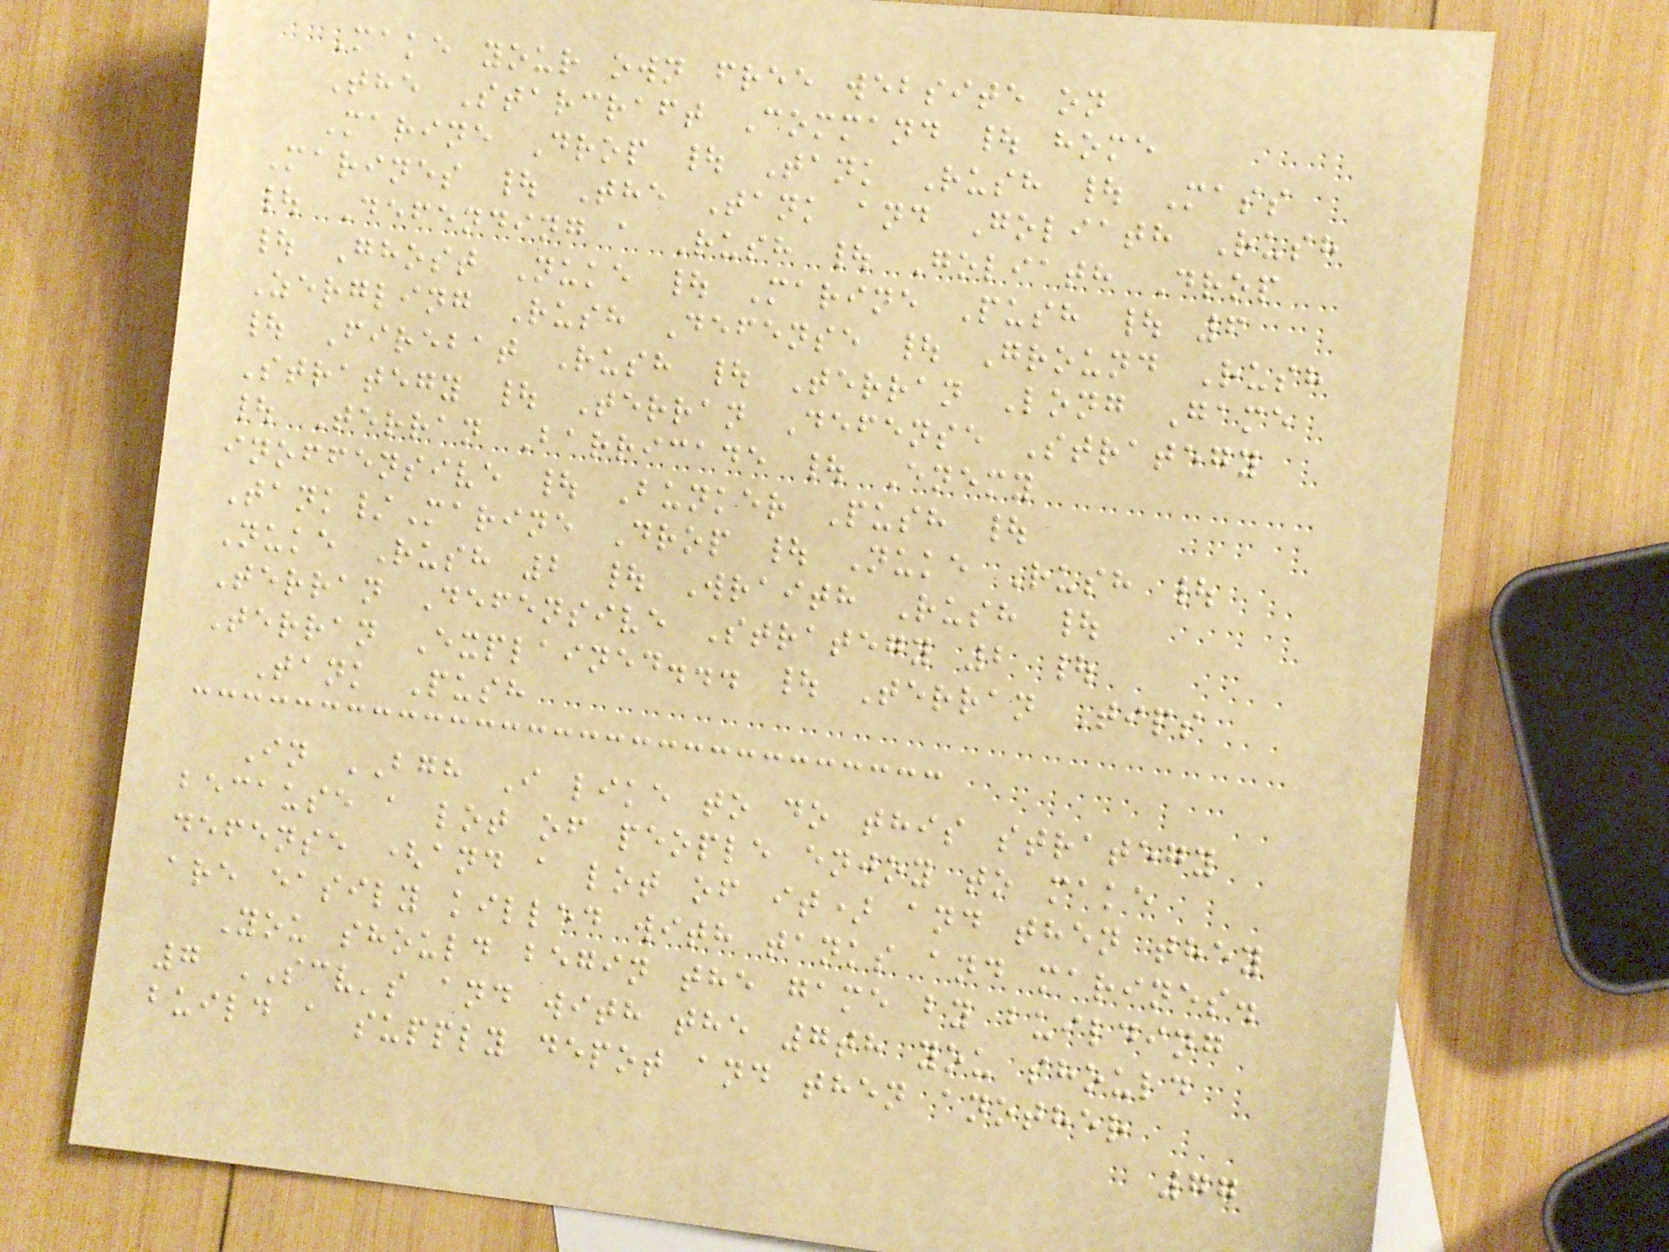Make your own free website on
The Starcraft Command | home
Marine Drop | Tank Rush | Mass
Marines | The Tank and Goliath Rush
| Defending a Rush | Goliath Drop
| Ghost Nuke | Marine Push | 6
Zergling Rush Defense | Ground Rush
| Firebat Rush | Terran Long Game
Strategy | Terran Defense Strategy
| Terran Barricade | Enemy
inoffensive | Bunker Push |
Tank/Marine Drop | Nuke Rush |
Nuke Rush 2 | Wraith Rush |
Terran Defensive Strategy 2 |
Terran Explained... | Terran Tips
Tank Push
In BGH I like to do this strategy
because a lot of people enjoy to make
defense (and a lot of it) and then they
are easily killed with tanks and marines.
You should begin the game by building
7 SCV's and with the 7th you should
build a supply depot and then another
77
